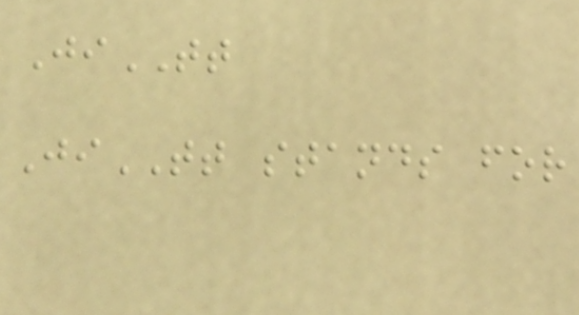JiTT
JiTT stands for
